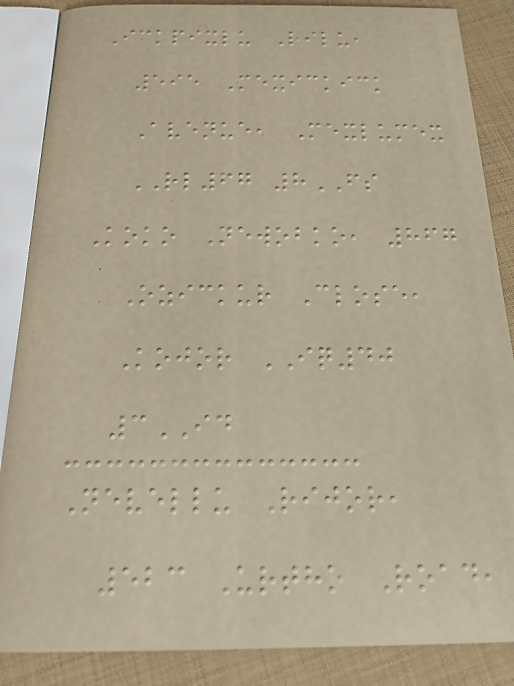Ickpixlu Rilu,
595 Mexickick
Avenue, Mexlumex
RL67 8FS
Koko Newobko, 867
Ozickur Close,
Kojor IQ40
3ID
Nevellu Rijor,
523 Urtho Road,
